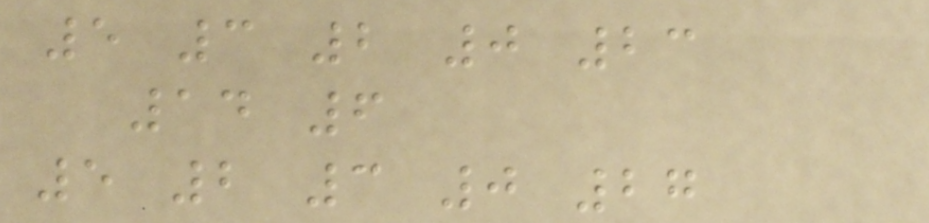5 3 2 0 23
14 6
5 2 3 0 27
